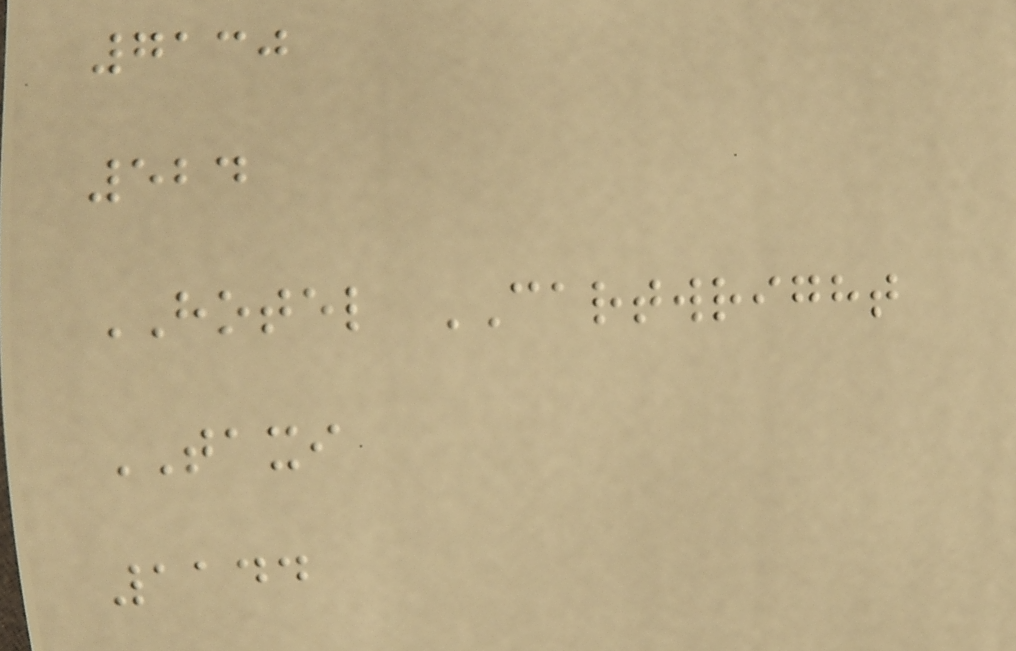7130
524
HOTEL CARTWRIGHT
TAXI
1144
